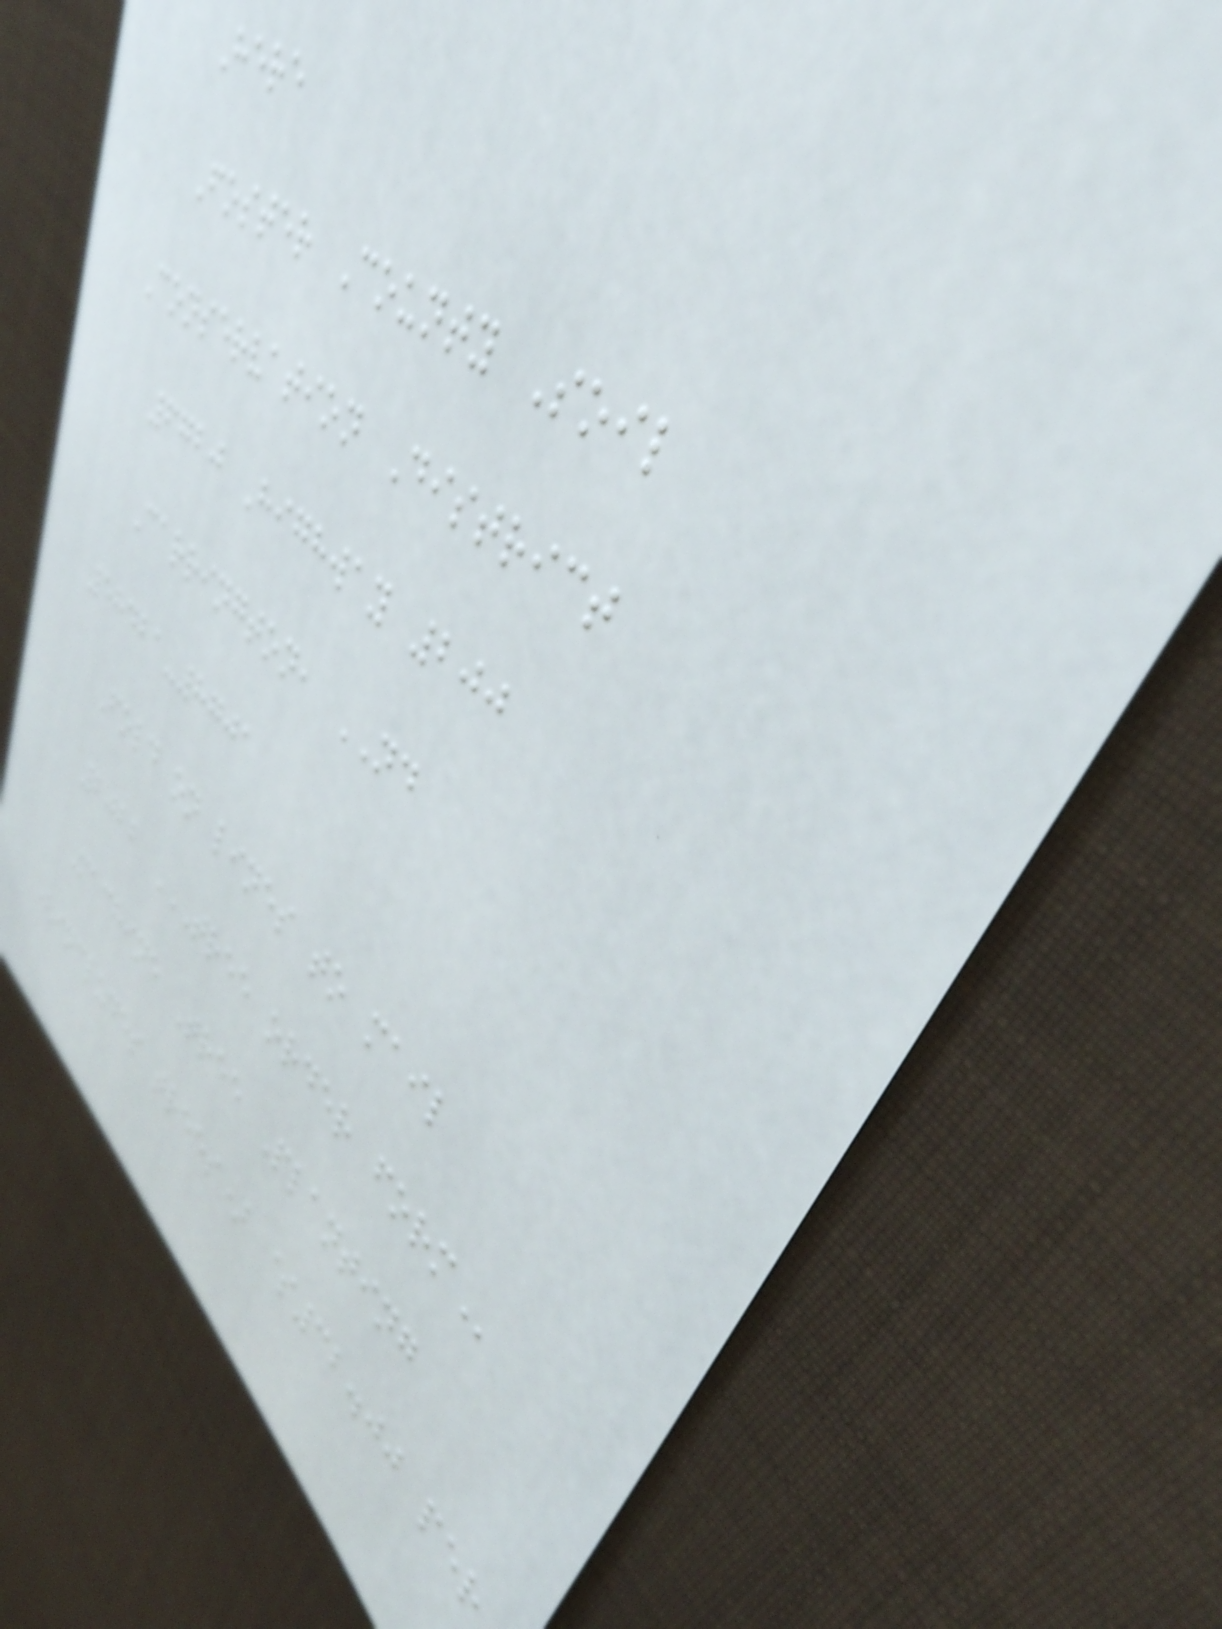Here
Foster County Soil
Conservation District
6720 Highway 200
Carrington, ND
58421-8701
Fold on lines to mail
2022 TREE ORDER FORM
Machine Tree Planting
(includes trees) $32.00 per
